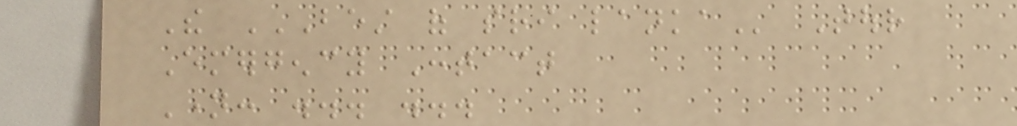The BEST OF SRI LANKA Tour
Emergency Contact
Name: ... ...
